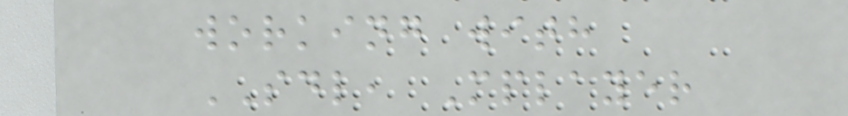working with
SDL, Mplayer
